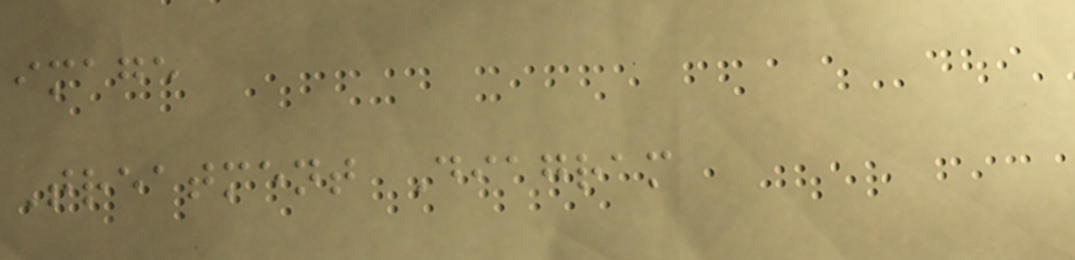image
Treatment Diagram
